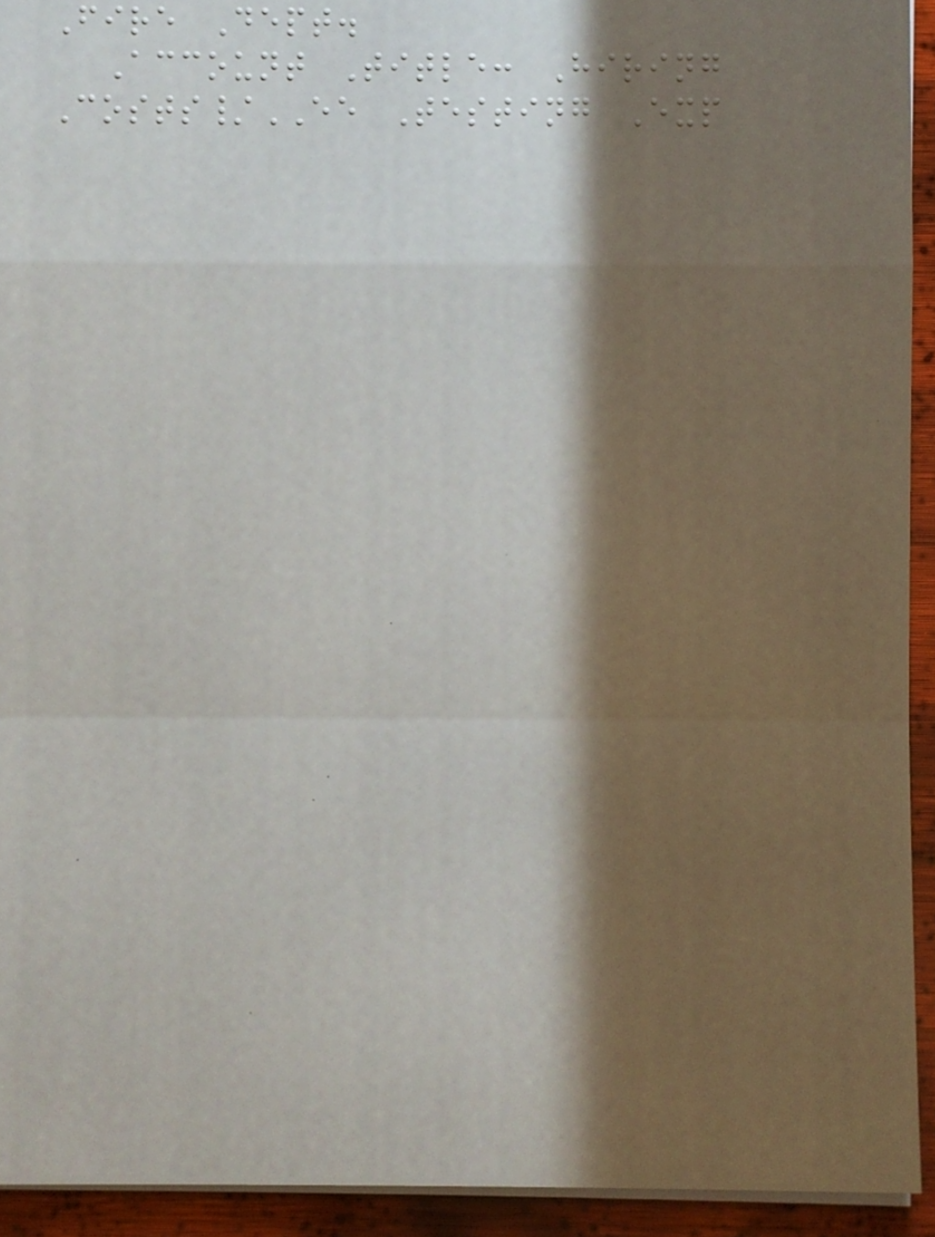Fire Dept.
Account Title: Hiring
Costs/EE Testing Exp
